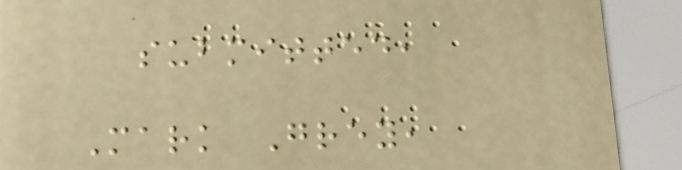submitted,
Mark Grey,
